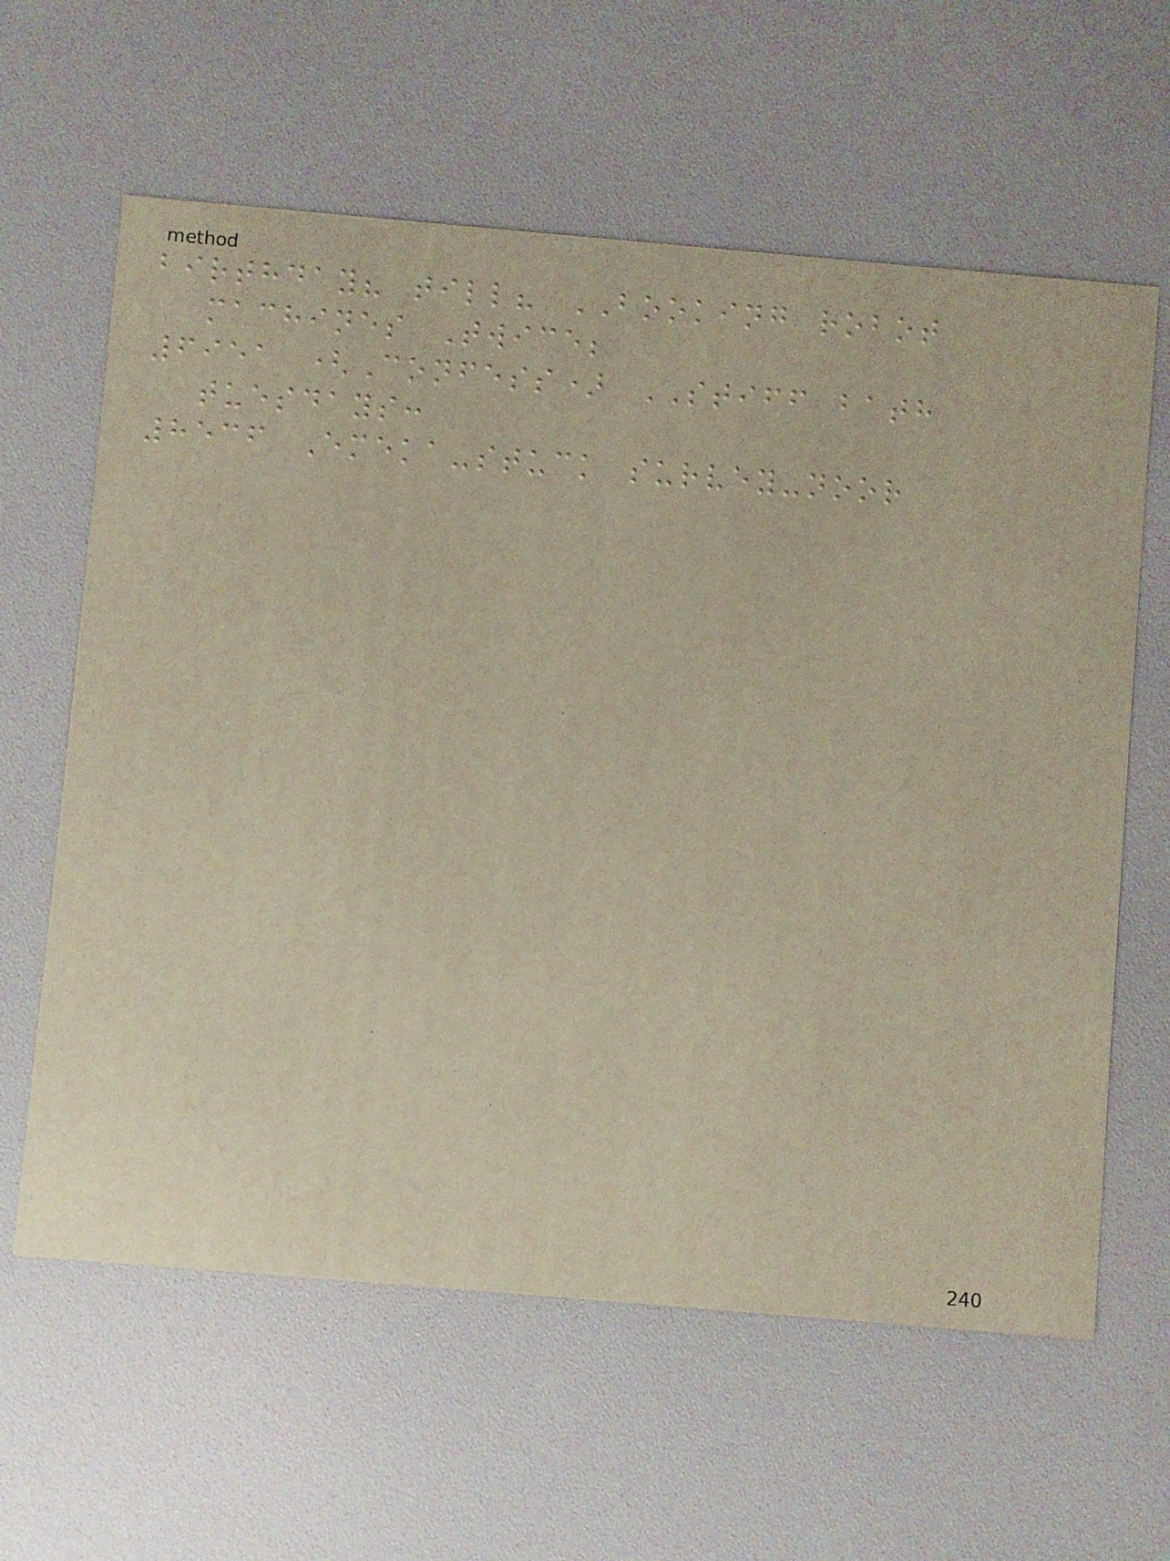birthday? till? BOOKING robot
machines Twice;
6951 (Confess) STIFF bath
tuesdays:
8536 Emeka-stuck survey-noor
